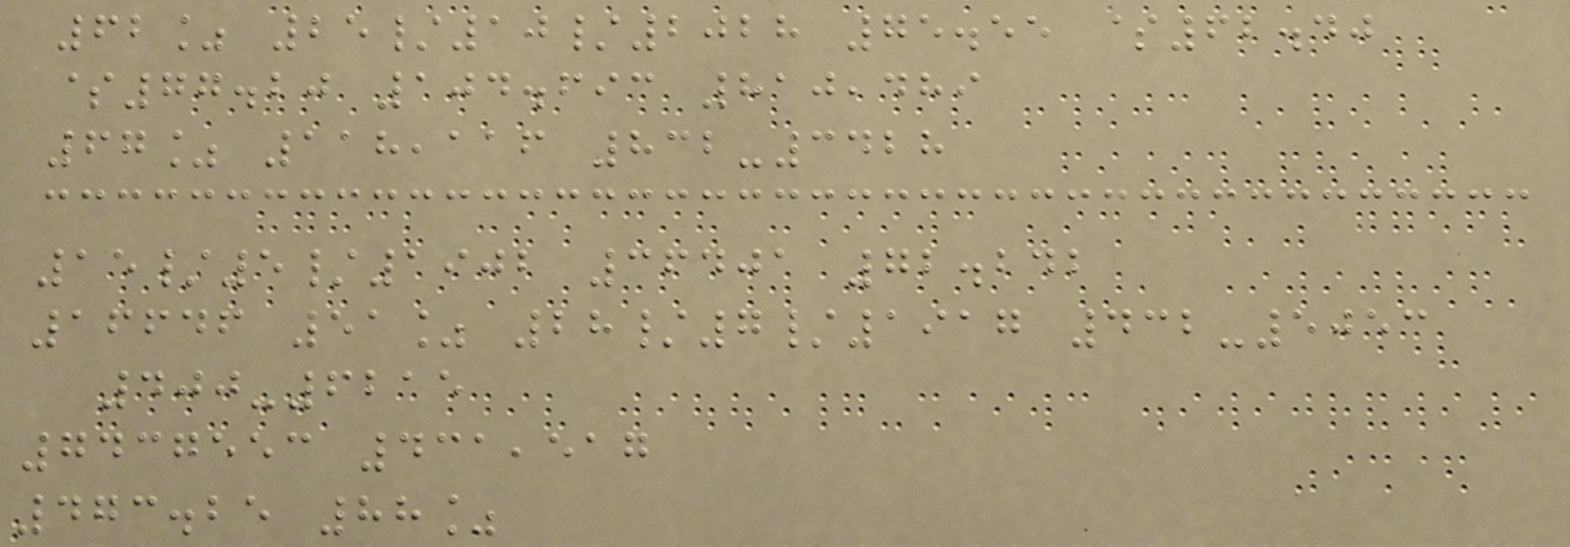62% 25/10/2028 75.55 $62.40
$77.20 104.693 810,489
67% 118,116 832-3428
15/5/1902 36401 72.242
16646 51% 28/7/1917 432-5053
400-6215
7437553 431,517
473.25 88%
